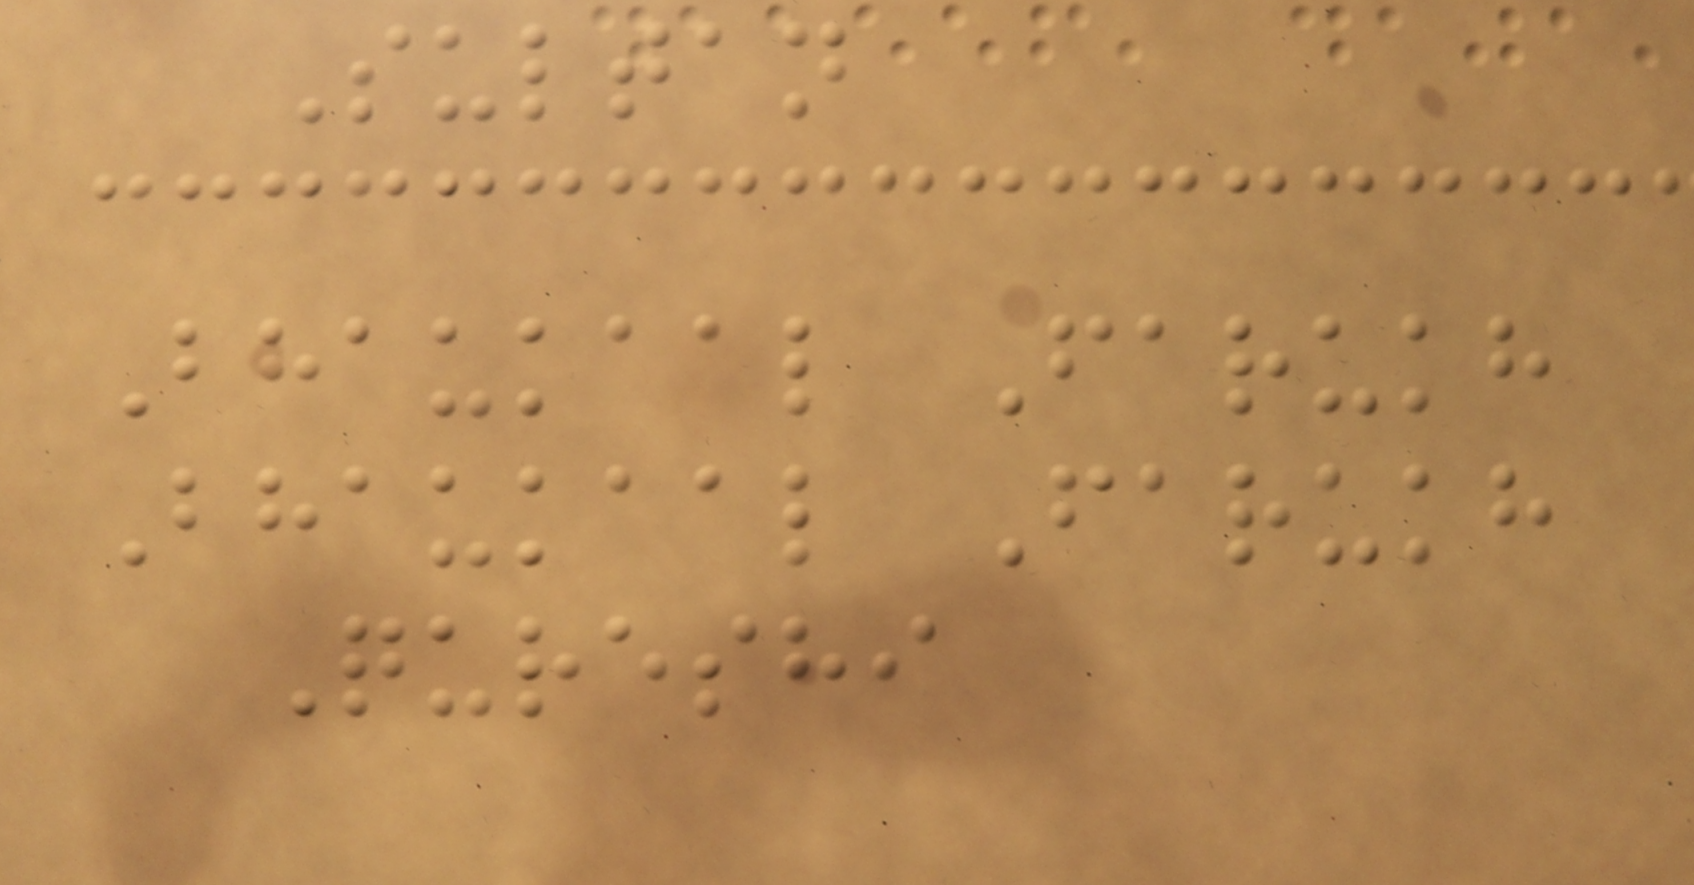Sultan
Bhaukaal Farukh
Bhaukaal Farukh
Qureshi
